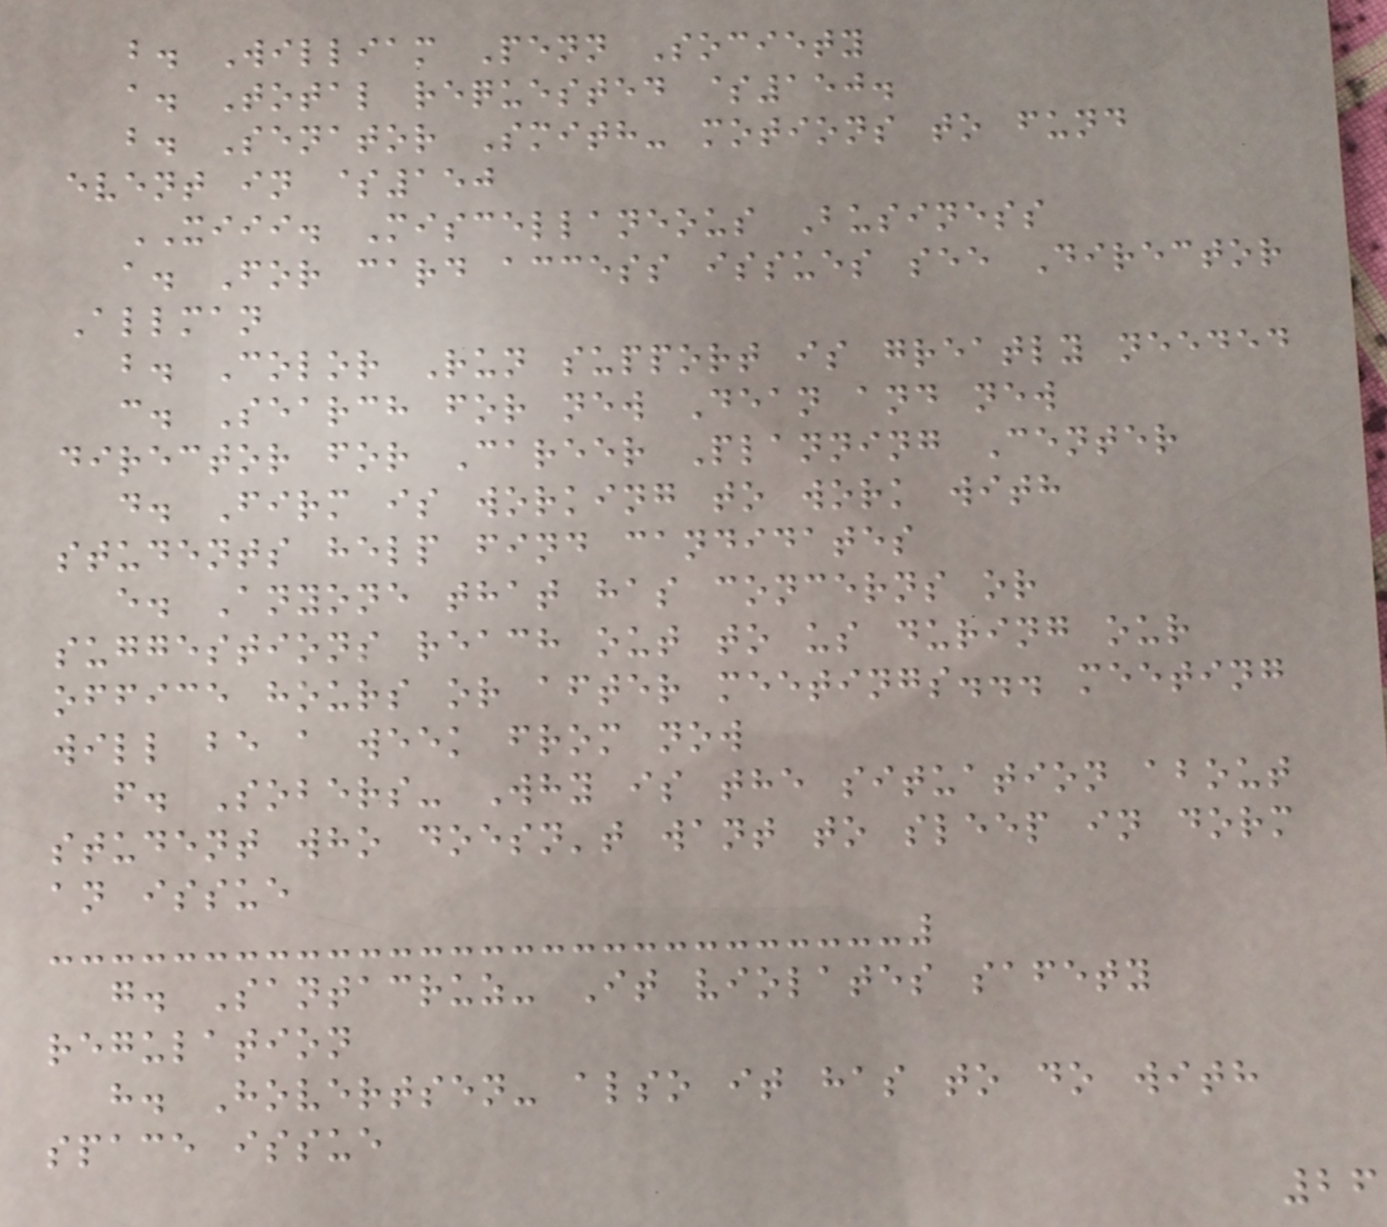b. William Penn Society
a. Total requested $150.
b. Senator Smith- motions to fund
event in $150
XIII. Miscellaneous Business
a. For card access issues see Director
Allman
b. Color Run support is greatly needed
c. Search for new Dean and new
director for Career Planning Center
d. Firm is working to work with
students help find candidates
e. Anyone that has concerns or
suggestions reach out to us during our
office hours or after meetings... meeting
will be a week from now
f. Sobers- Why is the situation about
student who doesn't want to sleep in dorm
an issue
g. Santacruz- It violates safety
regulation
h. Hovertsen- also it has to do with
space issue
26
